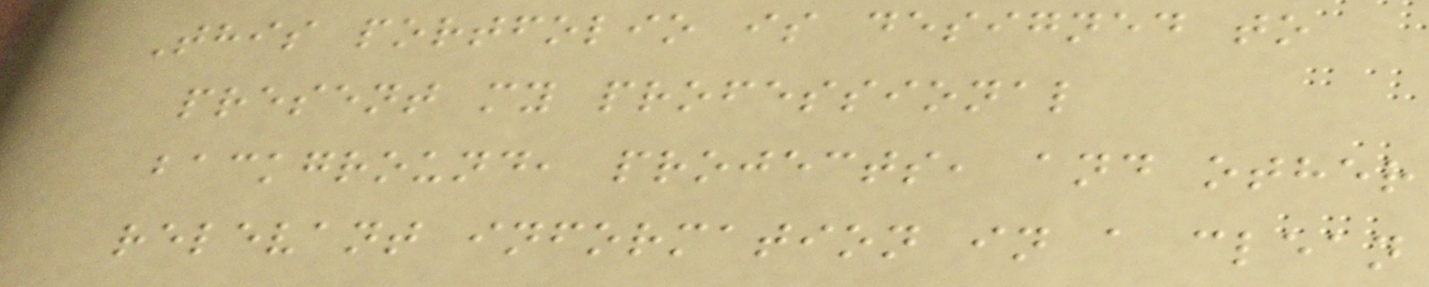This portfolio is designed to
present my professional
background, projects, and other
relevant information in a clean
